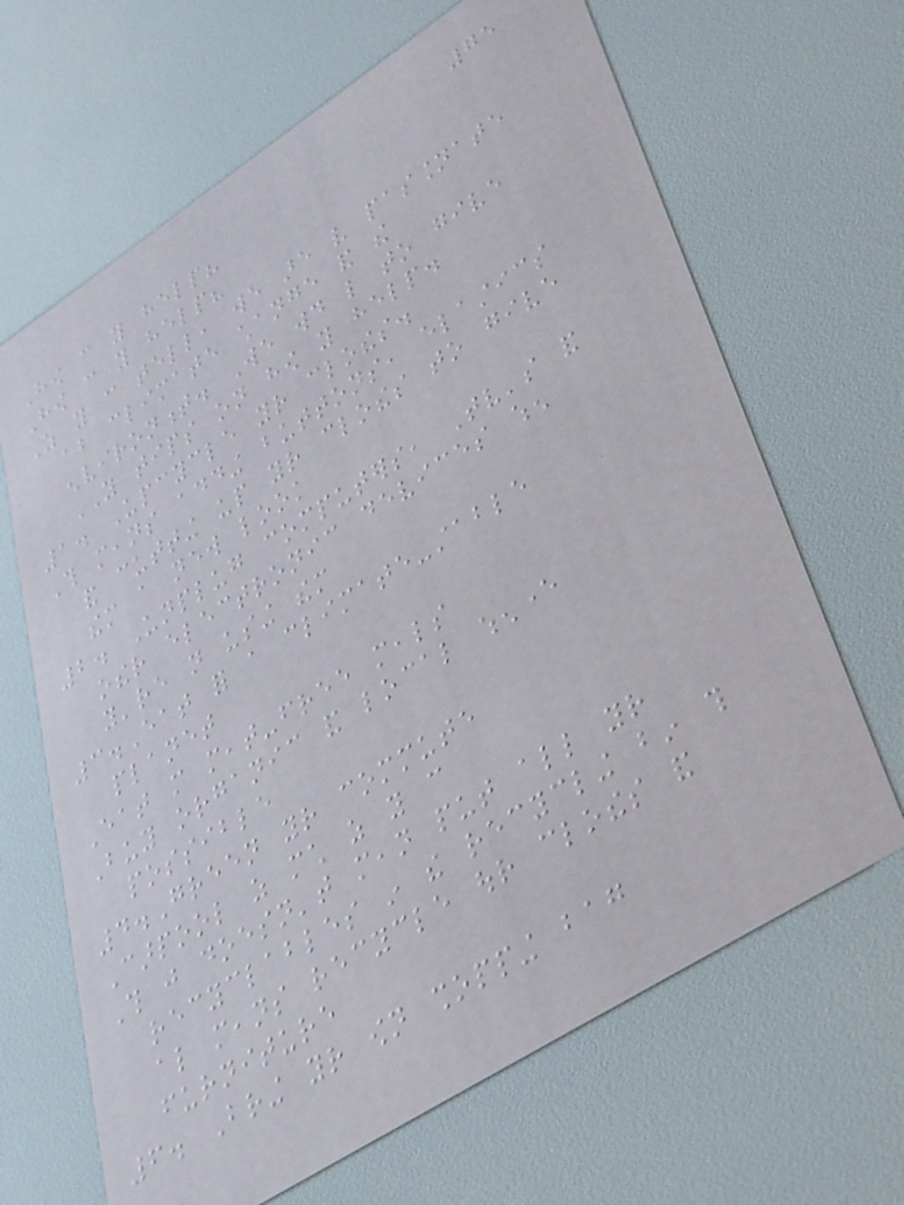75
How can you help?
How can you help?
As you can tell, we are very passionate
about climate change and the
environment. We would like to give
YOU tips on how you help.
1. Upcycle your clothes.
This means adding buttons, elastics
and cutting up your clothes to give
them a new look
2. Unplug computers, Tv's and
other electronic devices when
you're not using them
3.Eat for a climate-stable
planet
Eat more meat-free meals
Buy organic and local whenever
possible
4.Green your commute
Carpool as much as you can
This just doesn't mean put all your
recyclables in the recycling bin this
also means recycle our clothes and
furniture
6. Bring your own shopping bag
